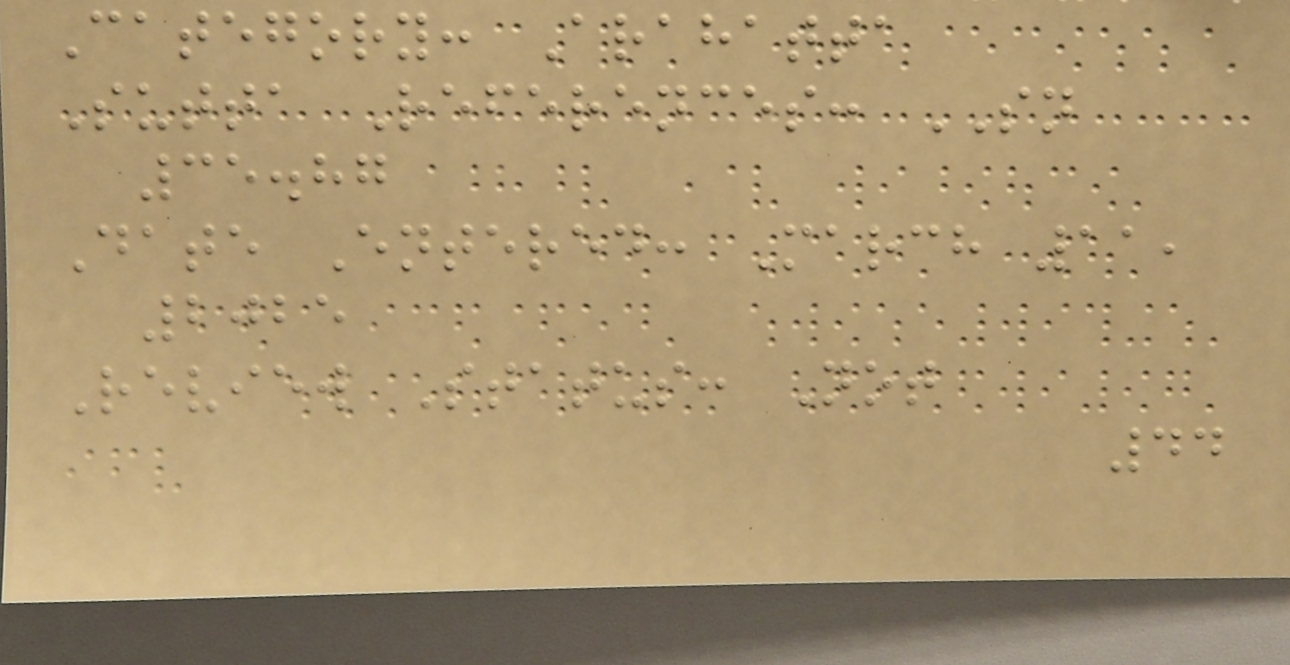Category: Arahatta
Sutta References: SN
35.87
Date Entered: March 11,
2025
Review Status: Not
44
